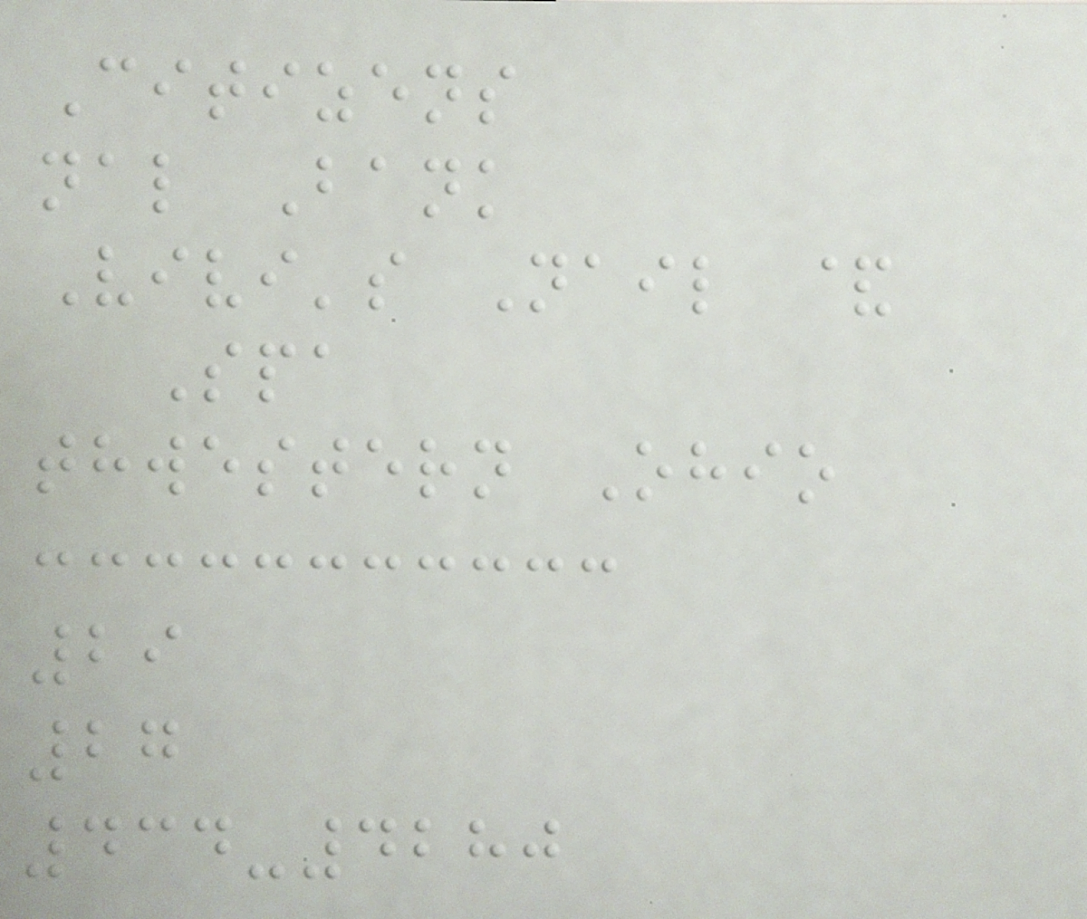Citizens
nal Bank
Vivi's Nail &
Spa
thwestern Ohio
29
27
434-4280
